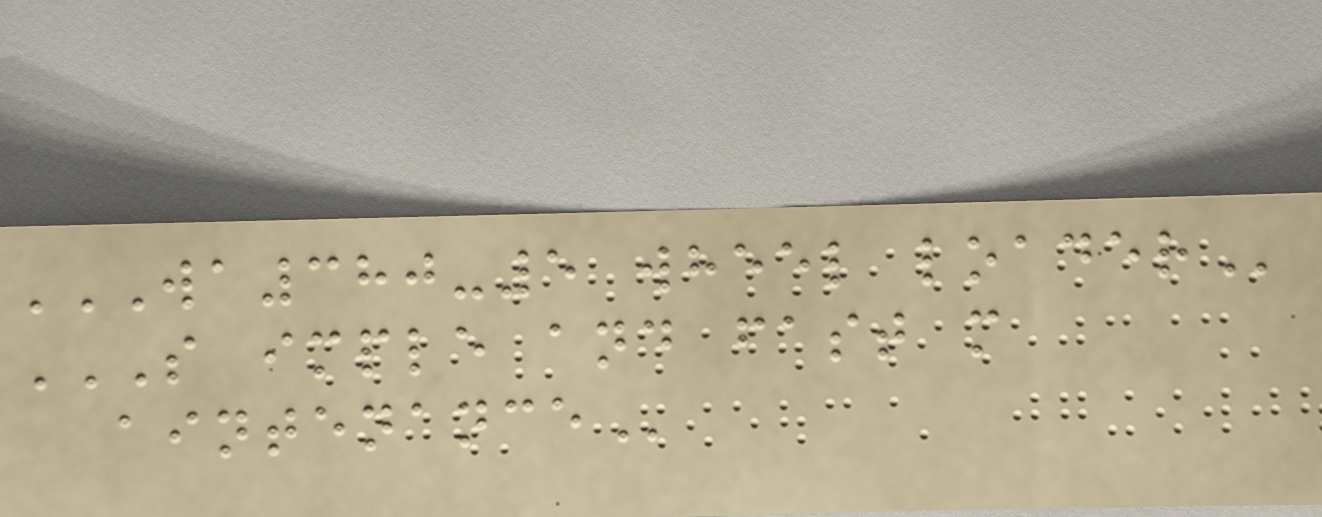WA380-5 WHEEL LOADER
S IMPLE AND FAST M
AINTENANCE
